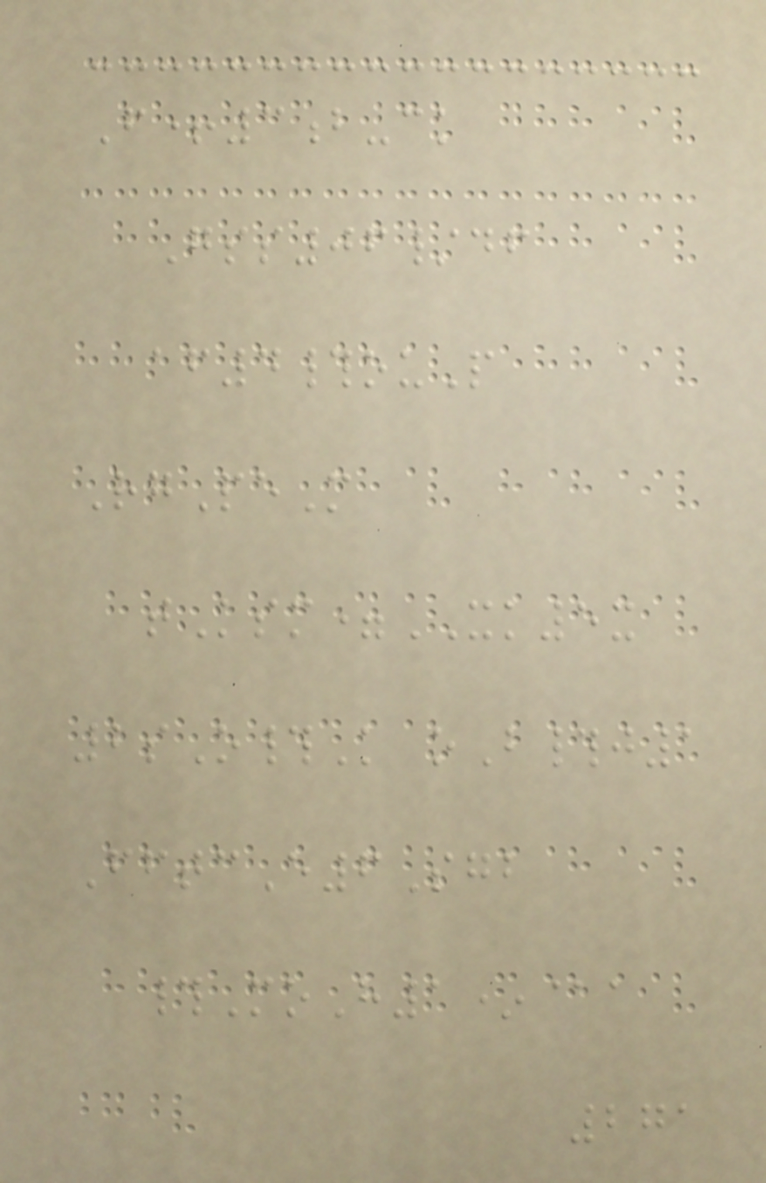F+3b-ck
Gss06/df
af4#ouP
RgPeM
tKsm=XK5x
2sO#K oB#j1
FftcE6Sgb
#MoH1*@a
271
